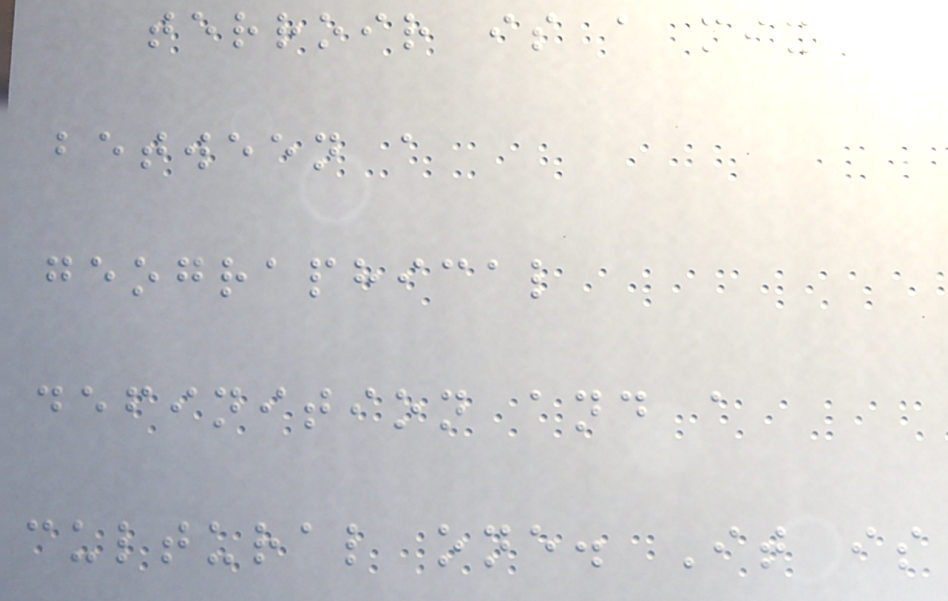terroir is a mix
between a
geographical
definition and a
cultural one. It is
